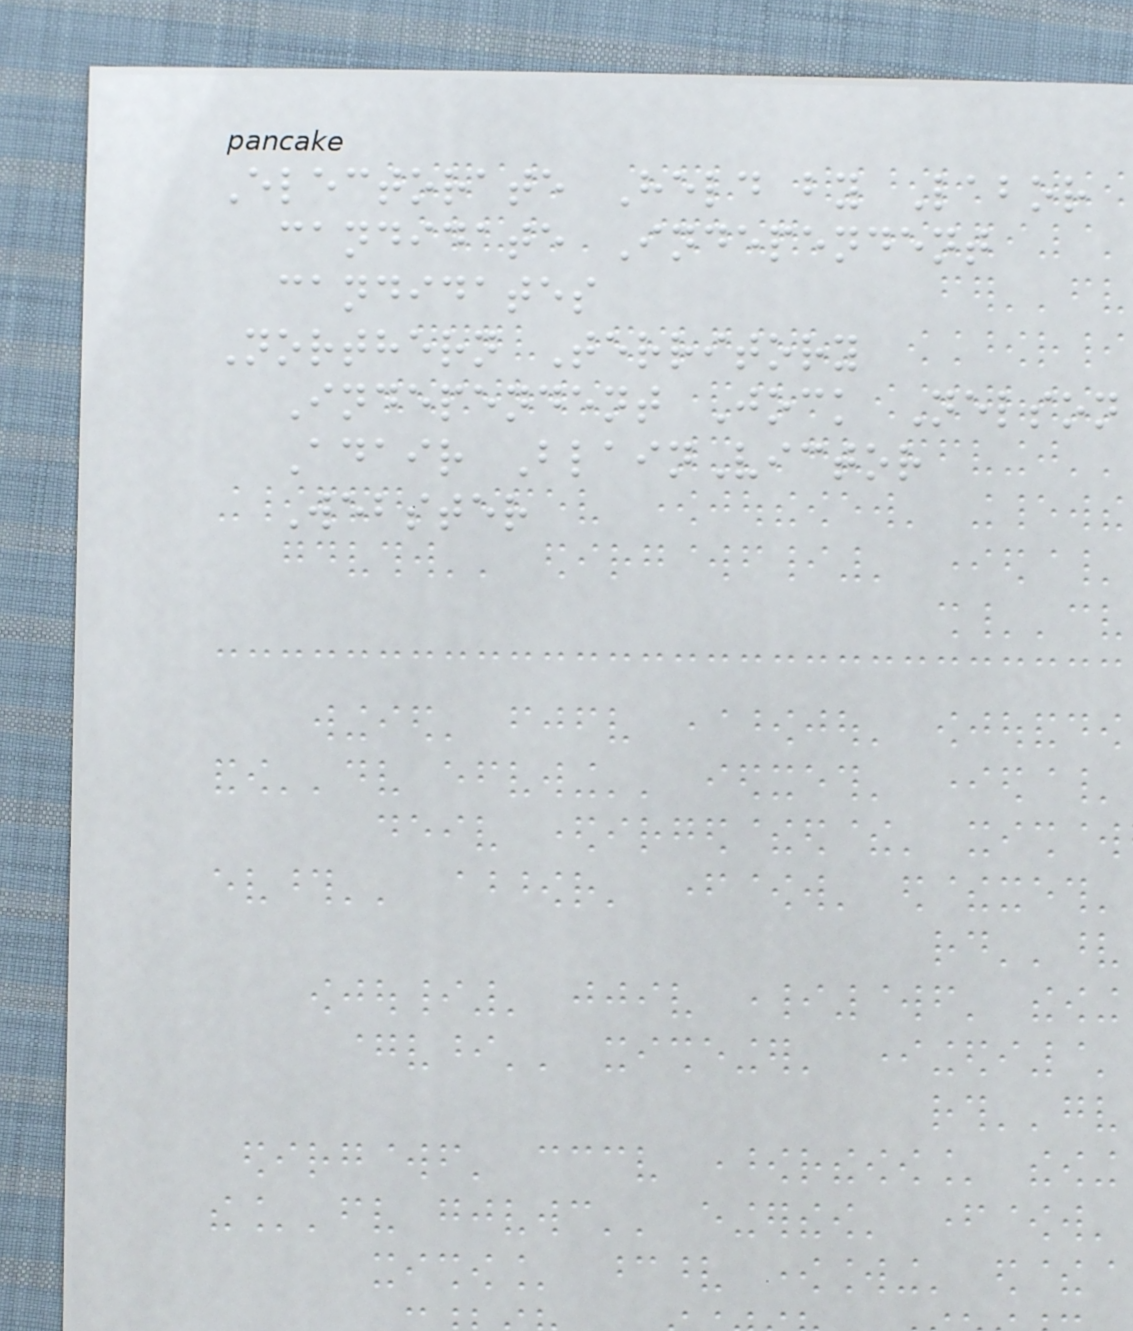Electorate Held by Labor
candidate Independent
candidates
Northern Territory
Independent Jock Nelson
Adair BlainVictor
Webster
